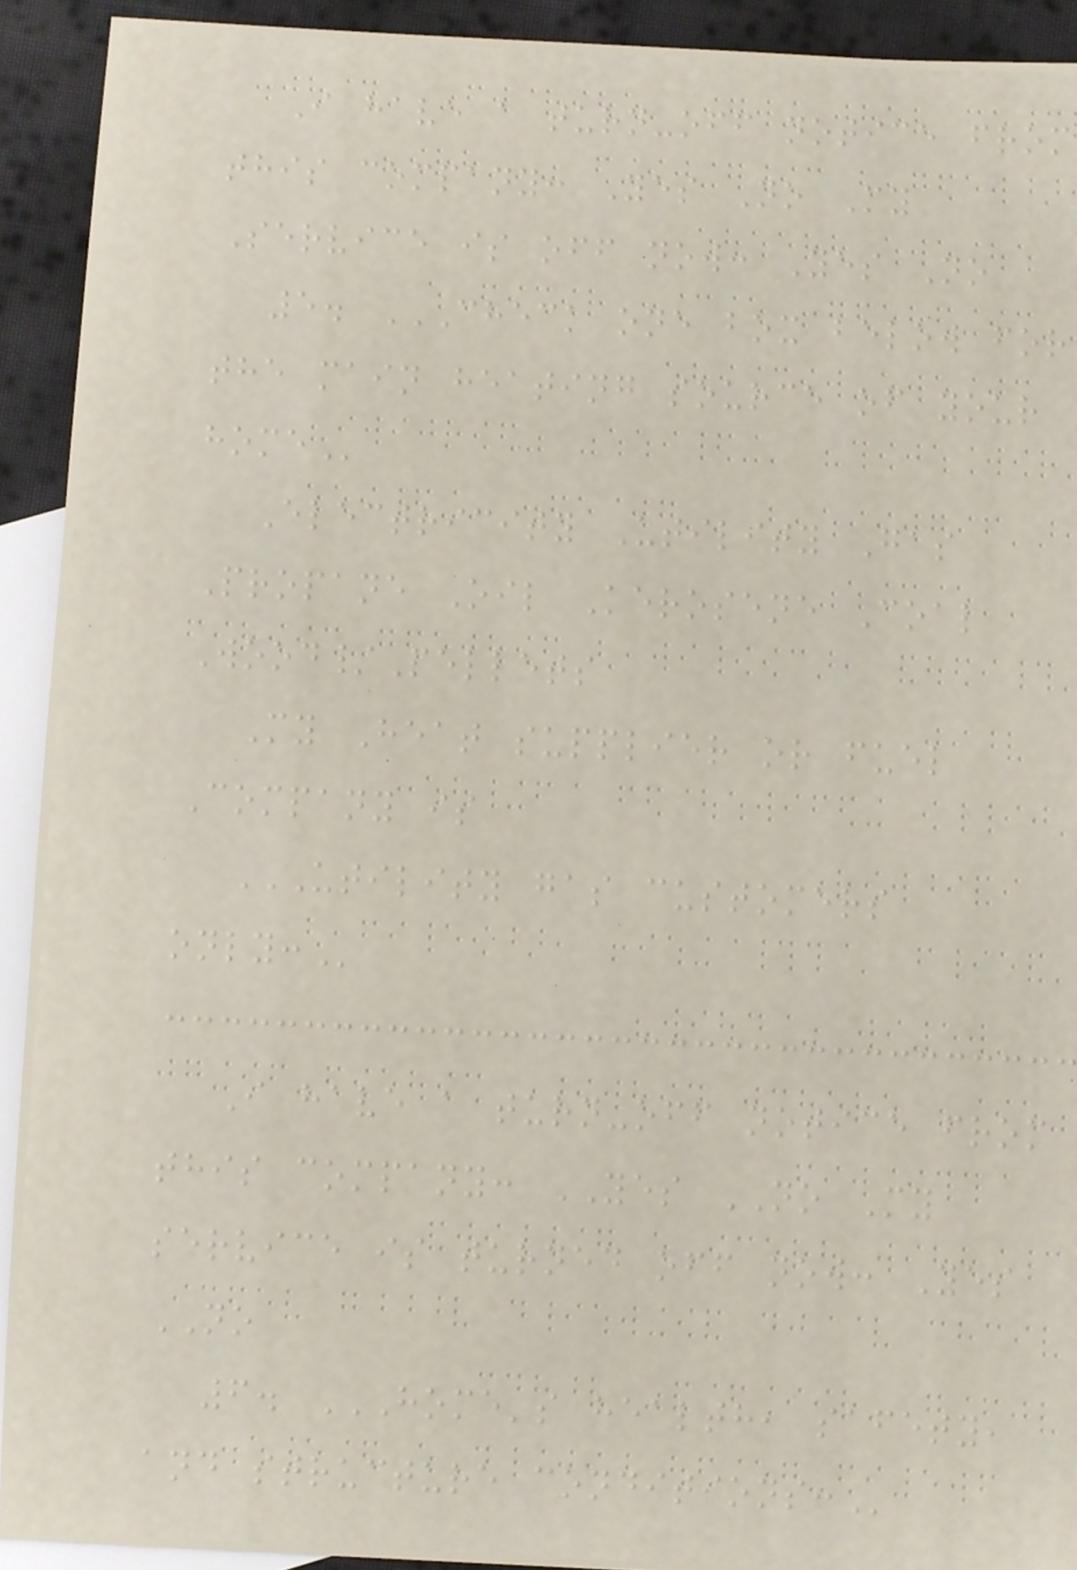I have a turn-off notice from
this company: Yes No My
Service is off now: Yes No
5. CHECK ONE BOX BELOW FOR
THE MAIN HEATING SOURCE OF YOUR
HOME
Electricity Utility Gas
Propane Oil Kerosene Coal
Wood/Pellets
My Heat supplier or fuel
Company is
UTILITY GAS CUSTOMERS
ONLY:
I have a turn-off notice from
this company: YES NO My
service is turned off now: Yes
NO
6. HOME'S HEALTH, SAFETY,
AND STRUCTURE CONDITIONS:
